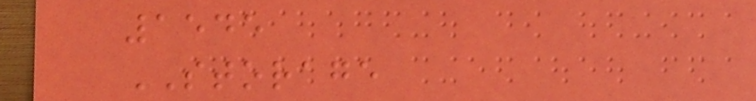1545
STORAGE
